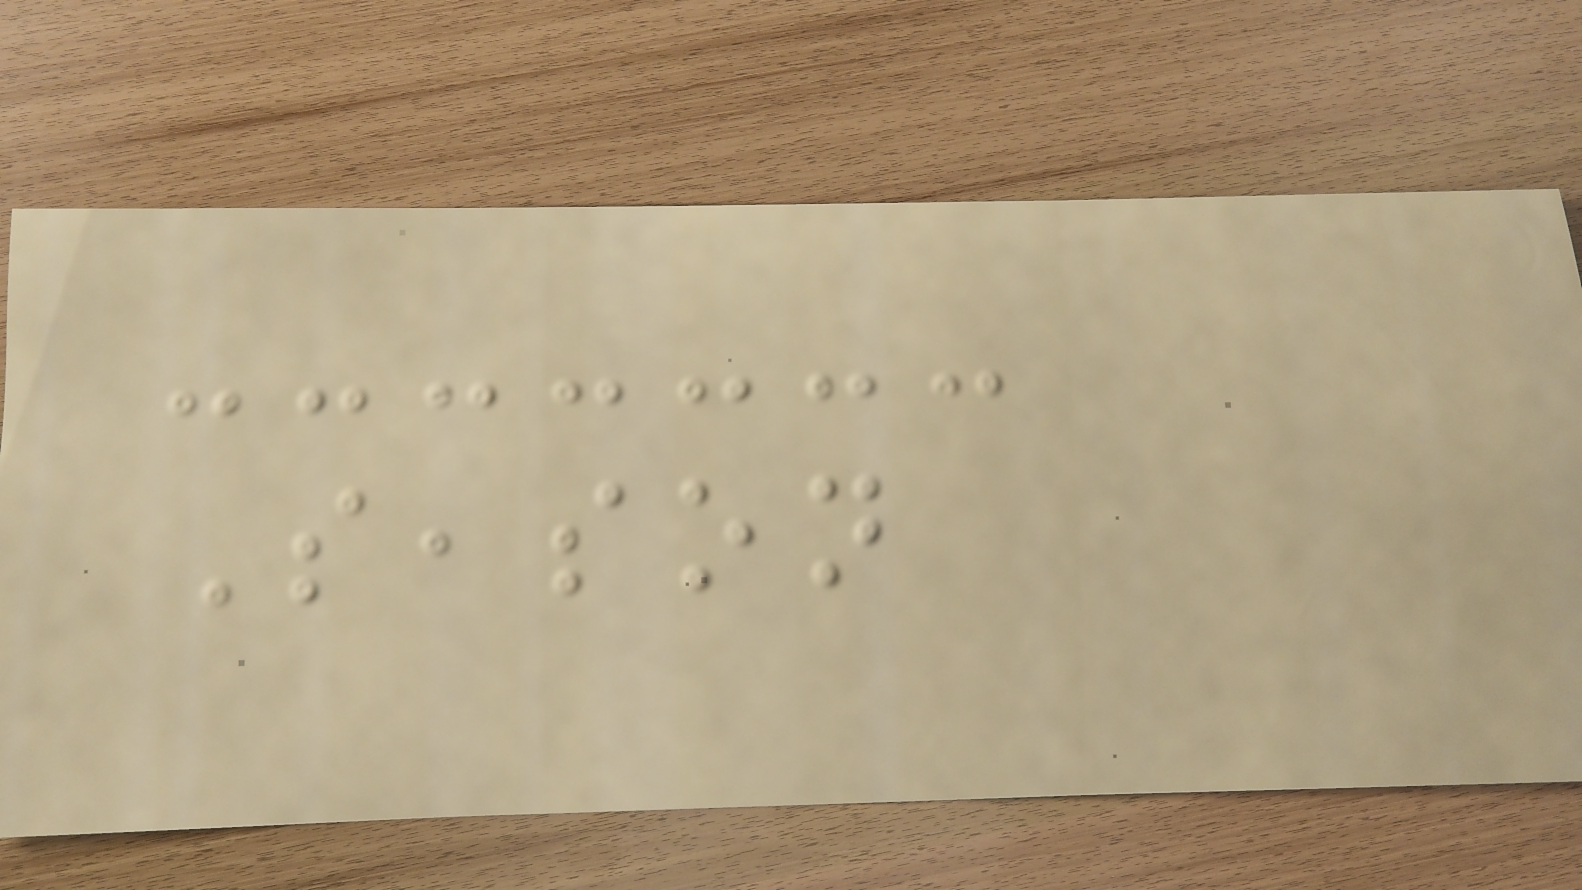Season
